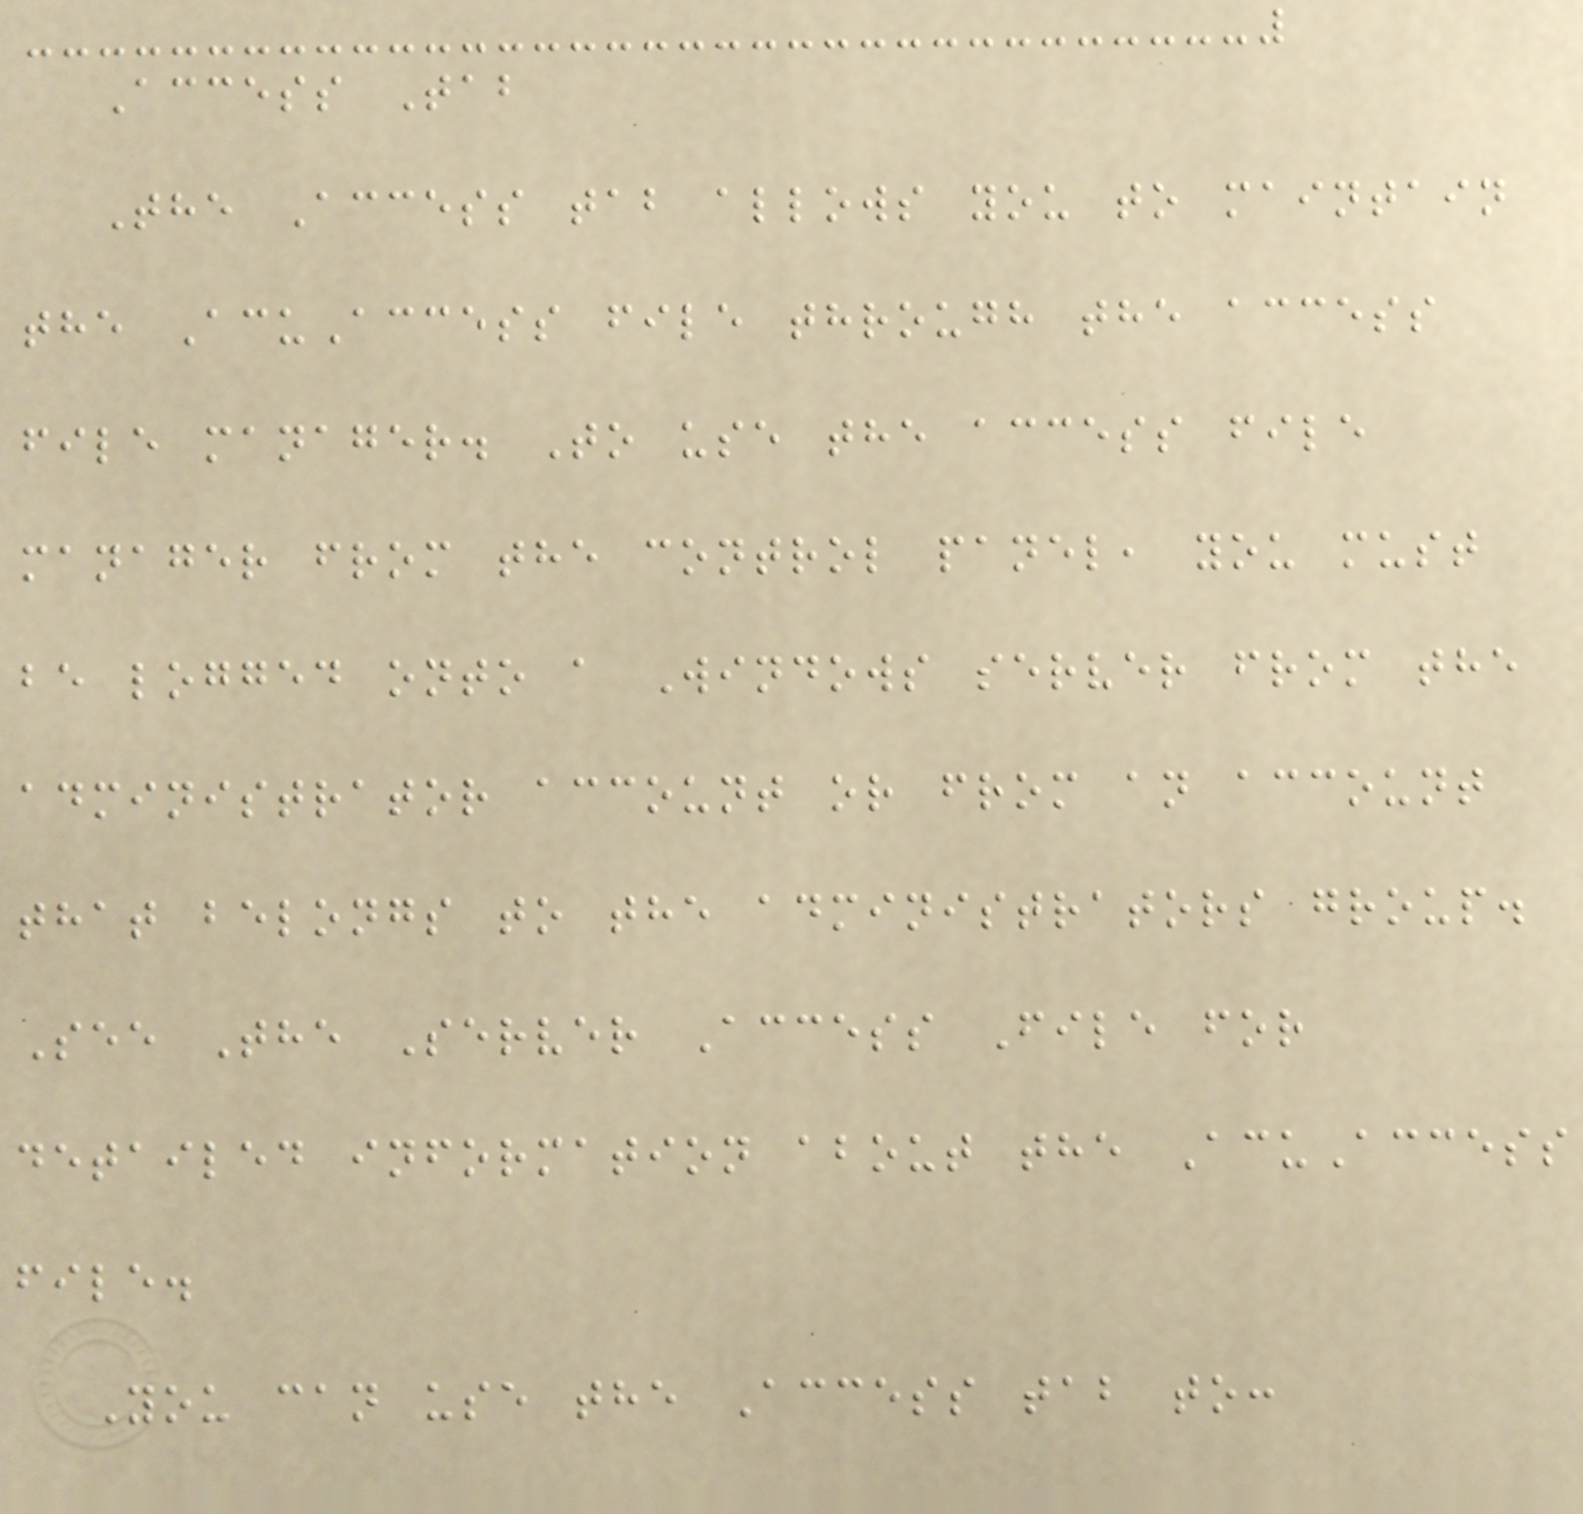Access Tab
The Access tab allows you to maintain
the AcuAccess file through the access
file manager. To use the access file
manager from the control panel, you must
be logged onto a Windows server from the
administrator account or from an account
that belongs to the administrators group.
See The Server Access File for
detailed information about the AcuAccess
file.
You can use the Access tab to:
